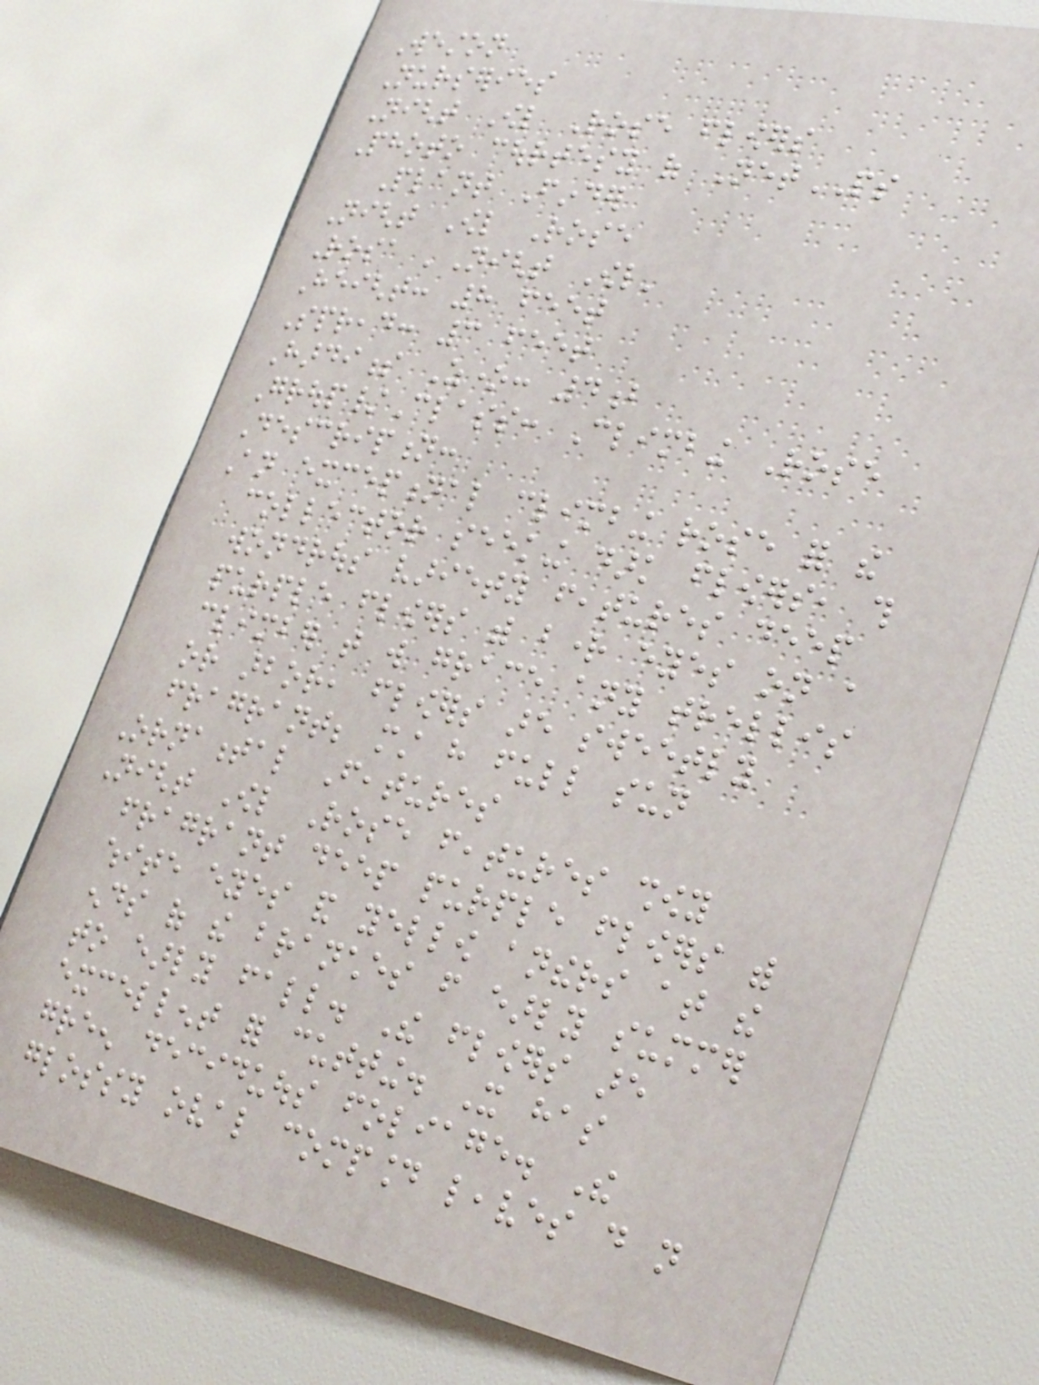Weston
Nurseries
Night Owl Rose flowers
Photo courtesy of NetPS
Plant Finder
Night Owl Rose
Rosa 'Night Owl'
Height: 8 feet
Spread: 3 feet
Hardiness Zone: 4b
Group/Class: Climbing Rose
Description:
An exceptional climbing rose for the
collector seeking dark flowers, this
wondrous variety features deep
purple flowers with bright eyes on a
climber that will grace any trellis
or arbor, flowers are sweetly
fragrant; must have full sun
Ornamental Features
Night Owl Rose features showy
fragrant deep purple flowers with
white eyes and yellow anthers at the
ends of the branches from early summer
to early fall. The flowers are
excellent for cutting. It has
green deciduous foliage. The
glossy oval compound leaves do not
